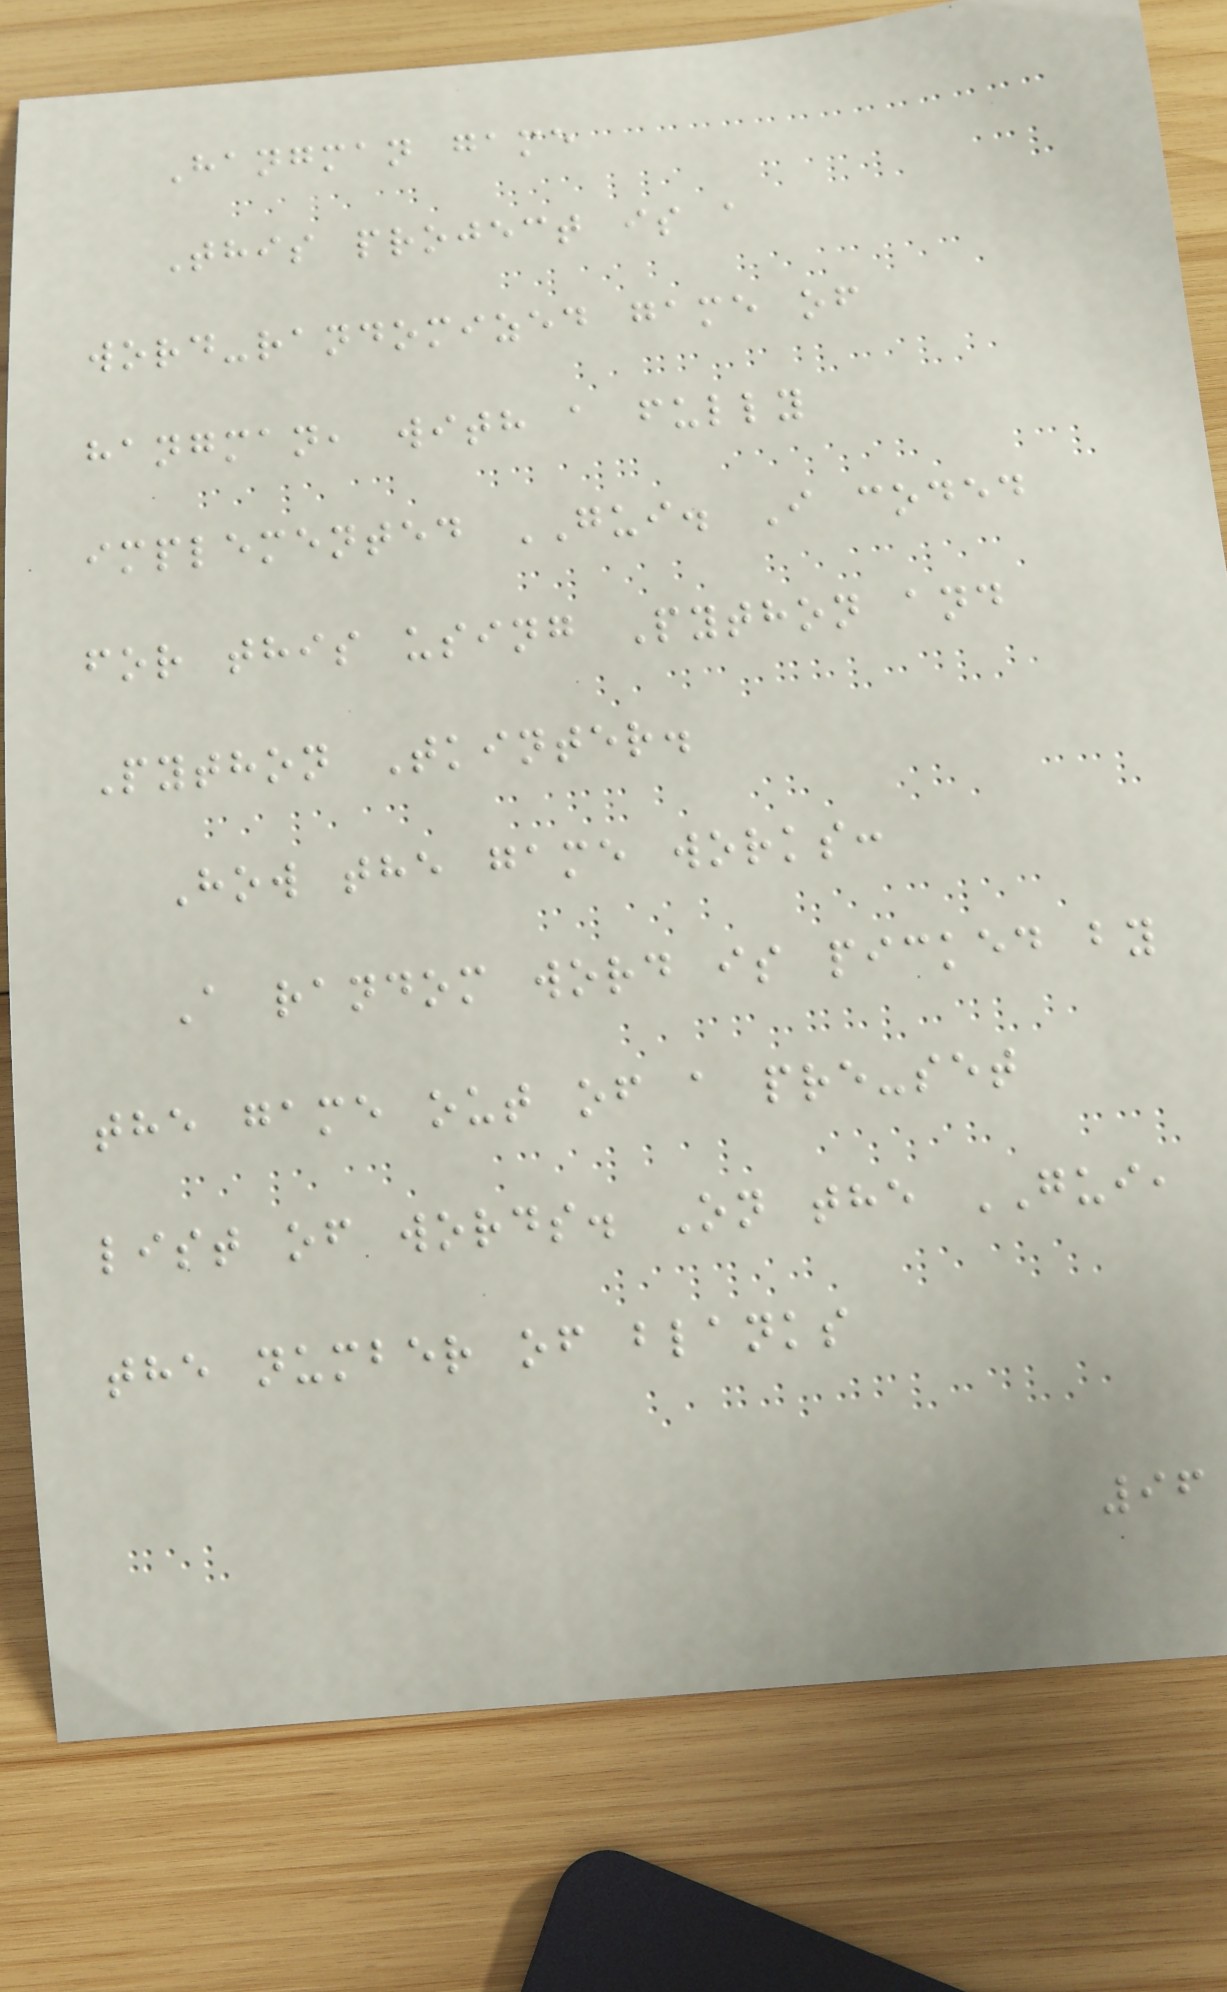Hangman game
This project is a
word-randomized game of
hangman, with a fully
implemented GUI. I coded
for this using Python and
Python Tkinter.
How the game works:
A random word is picked by
the game out of a pre-set
list of words. On the GUI,
the number of blanks
96
